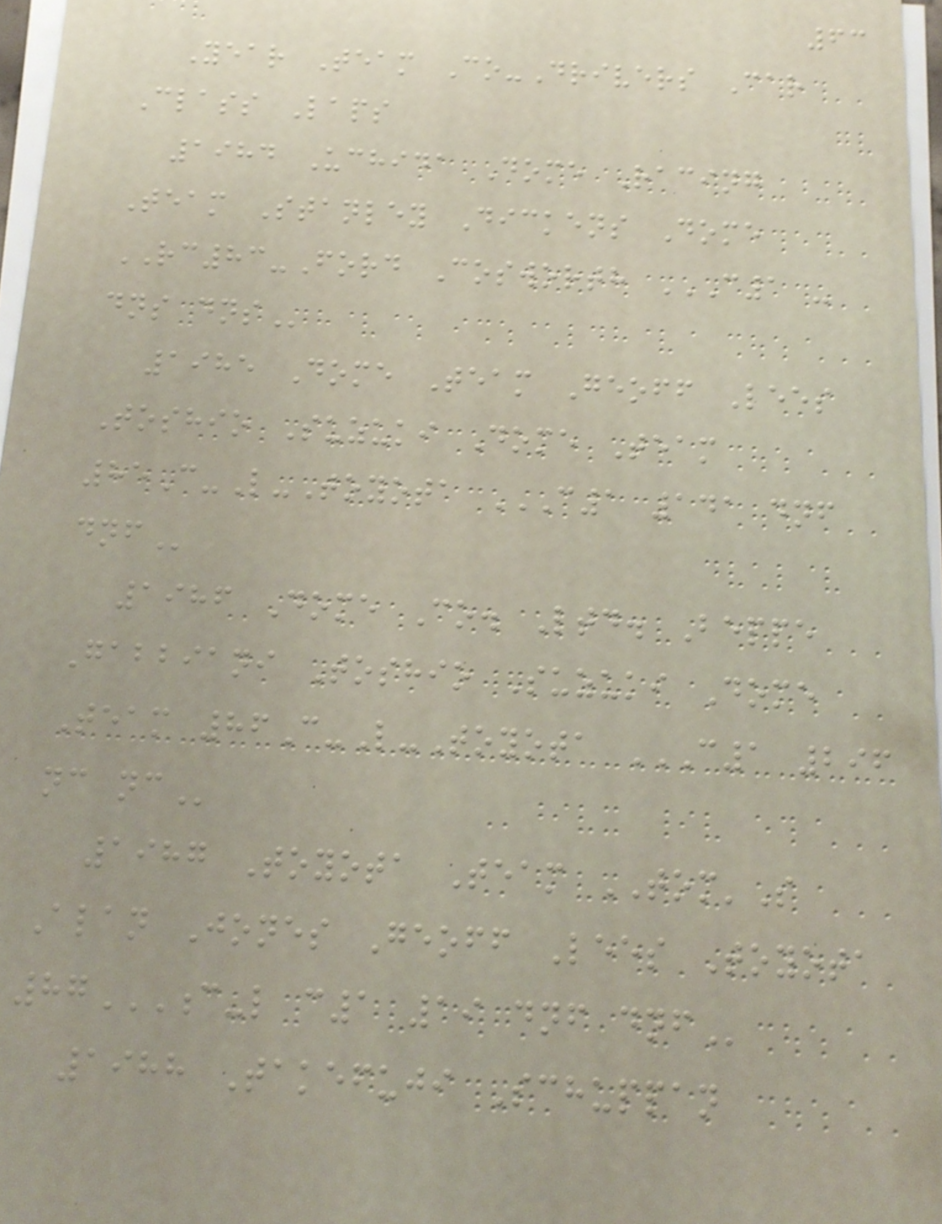63
Year Team Co-Drivers Car
Class Laps
1984 Uchida Dome Racing
Team Stanley Dickens Dome
RC83-Ford Cosworth C1 -
DNS DNS
1985 Dome Team Geoff Lees
Toshio Suzuki Dome Team
85C-L-Toyota C1 141 DNF
DNF
1986 Dome Co. Ltd. Beppe
Gabbiani Toshio Suzuki Dome
Team 86C-L-Toyota C1 296
NC NC
1987 Toyota Team TOM'S
Alan Jones Geoff Lees Toyota
87C-L C1 19 DNF DNF
1988 Takefuji Schuppan
